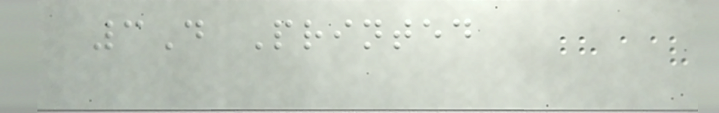3D Printed
